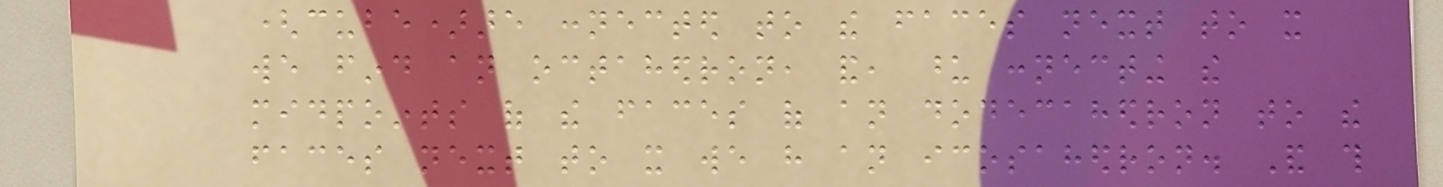(cube)are connected to the faces next to it
we find an octahedron, and, upon connecting the
midpoints of the faces of an dodecahedron to the
faces next to it we have an icosahedron. And this
